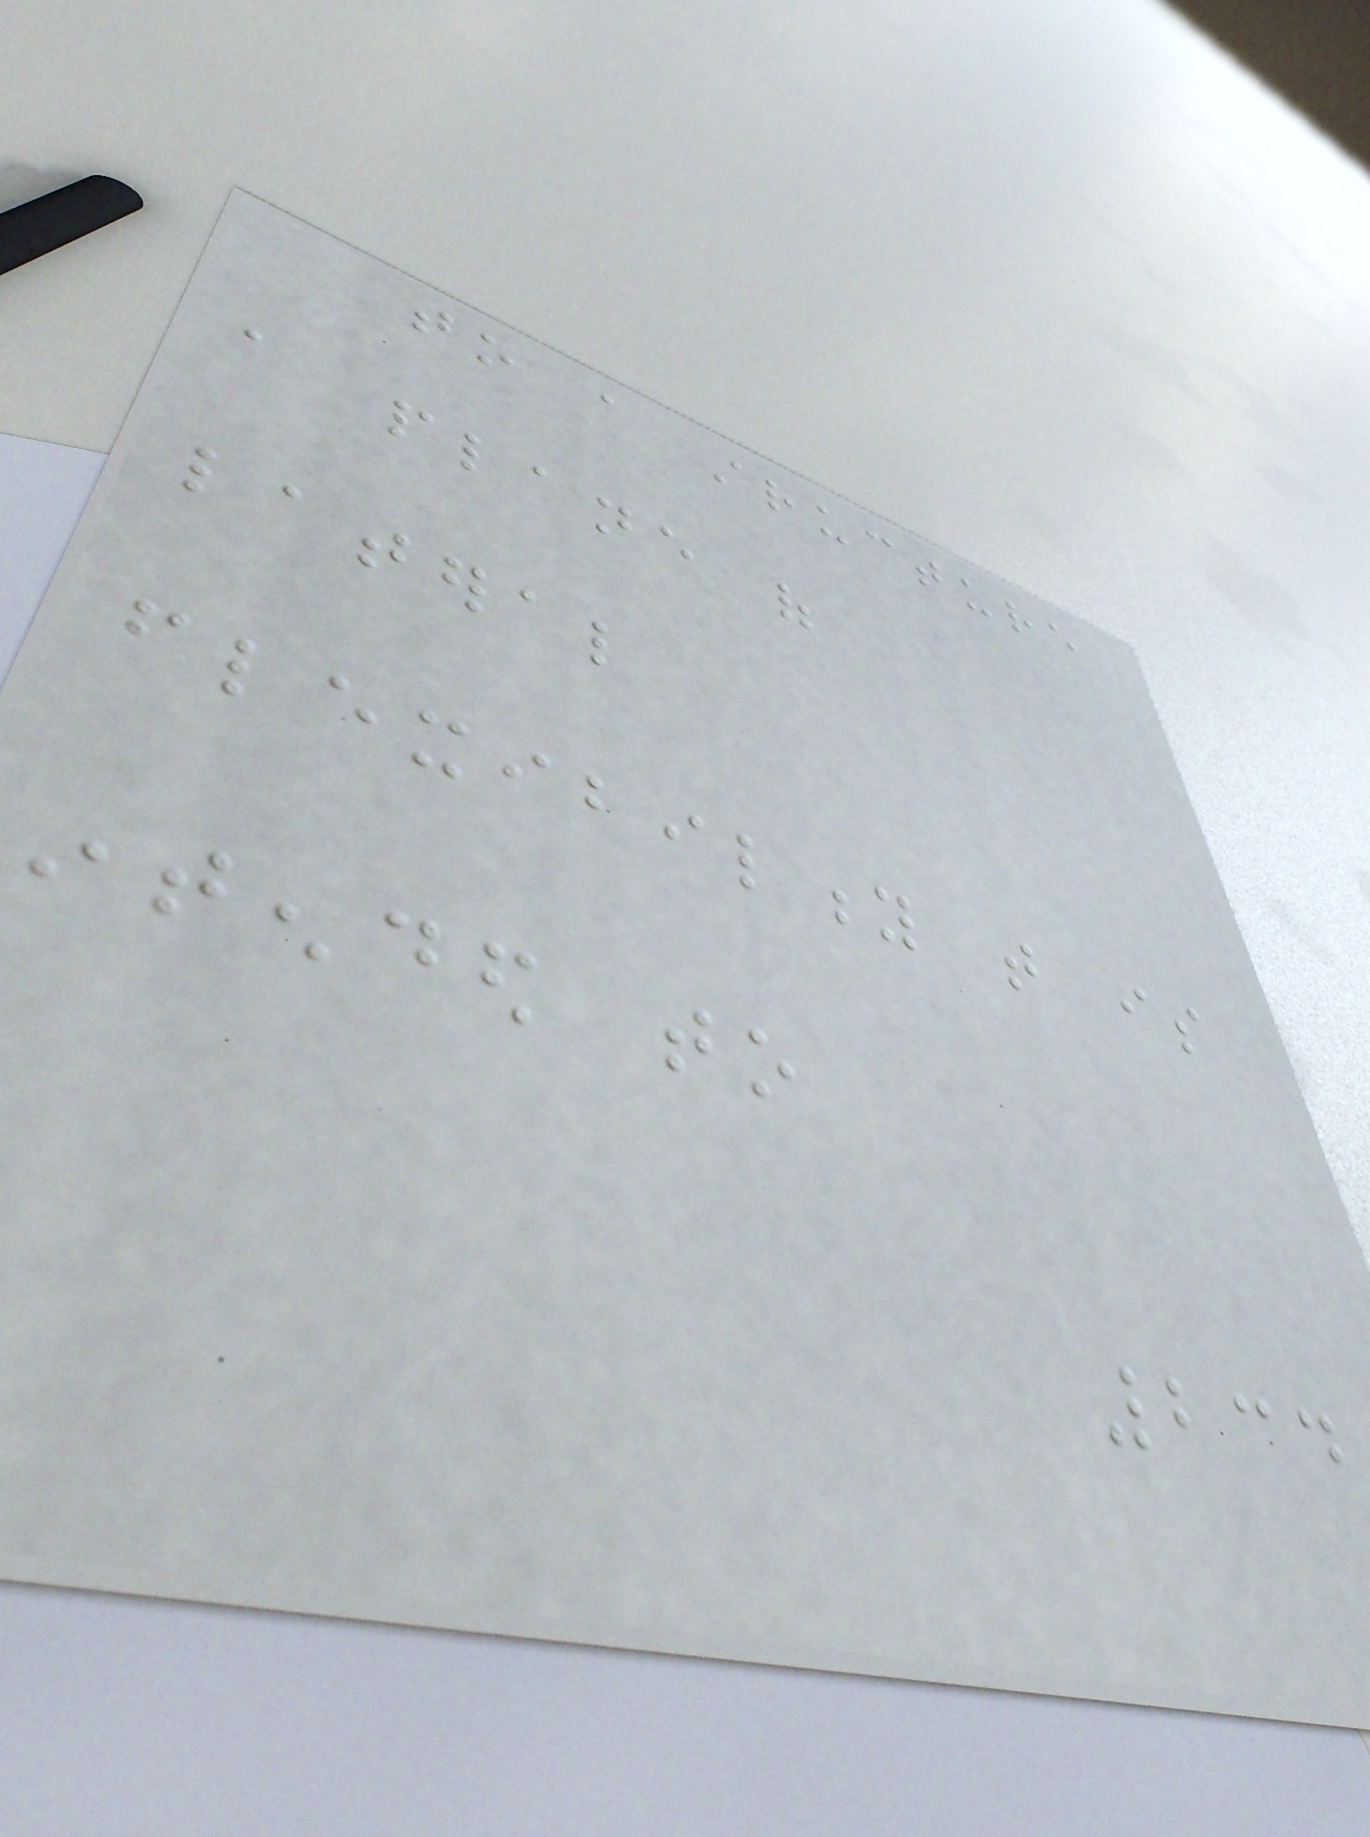to a structure
a plane of
lateral
flexibility that is
intended to
234
